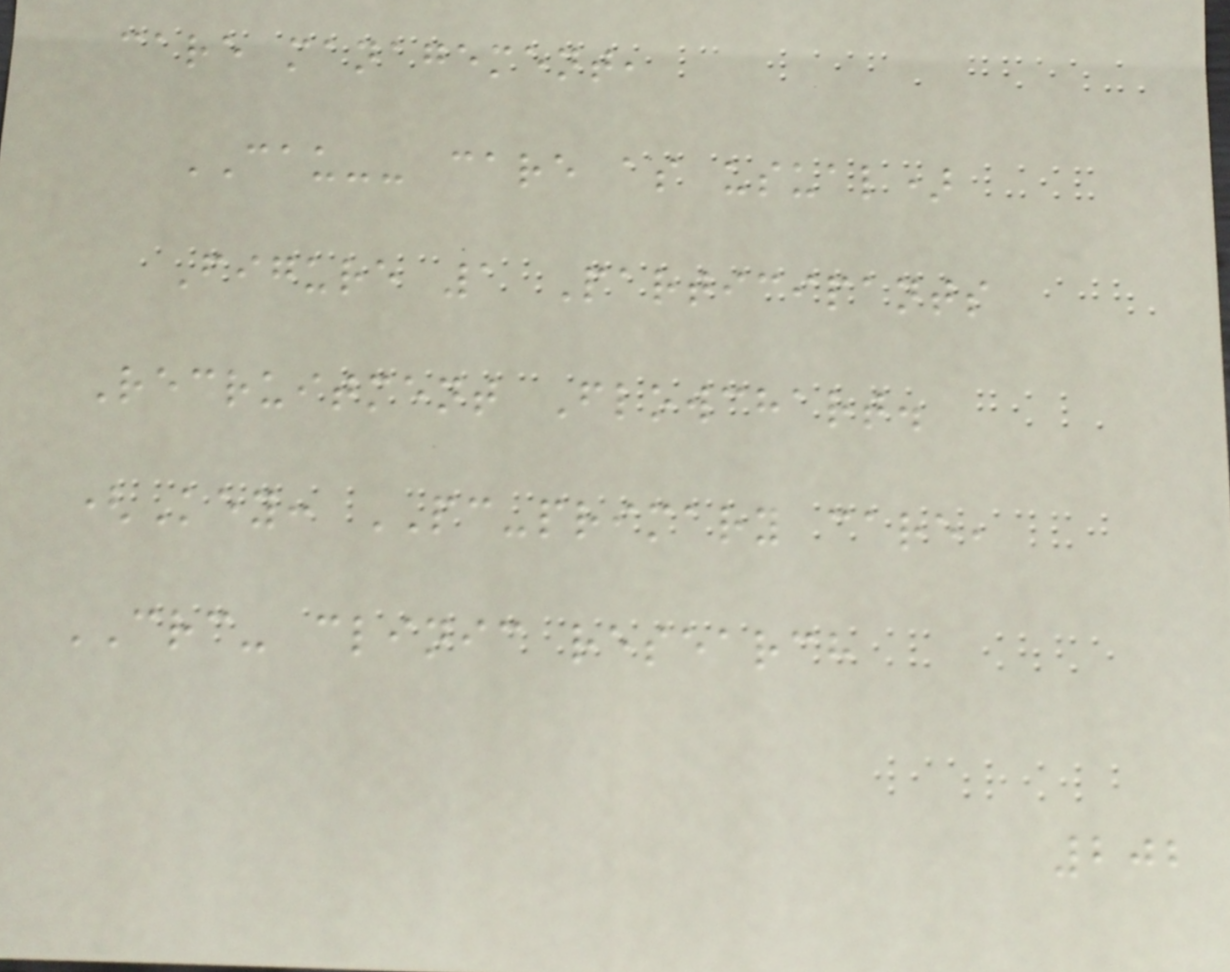care management,
CAU-- care as usual)
Figure 1 Participants
Recruitment Flowchart.
(Key: PC-primary care,
CRC- clinic research
202
